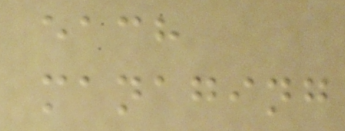each
managing
